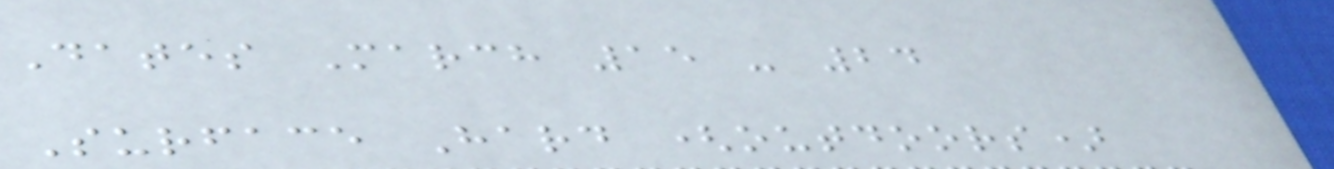Dates March 15 - 24
Surface Hard (outdoors)
